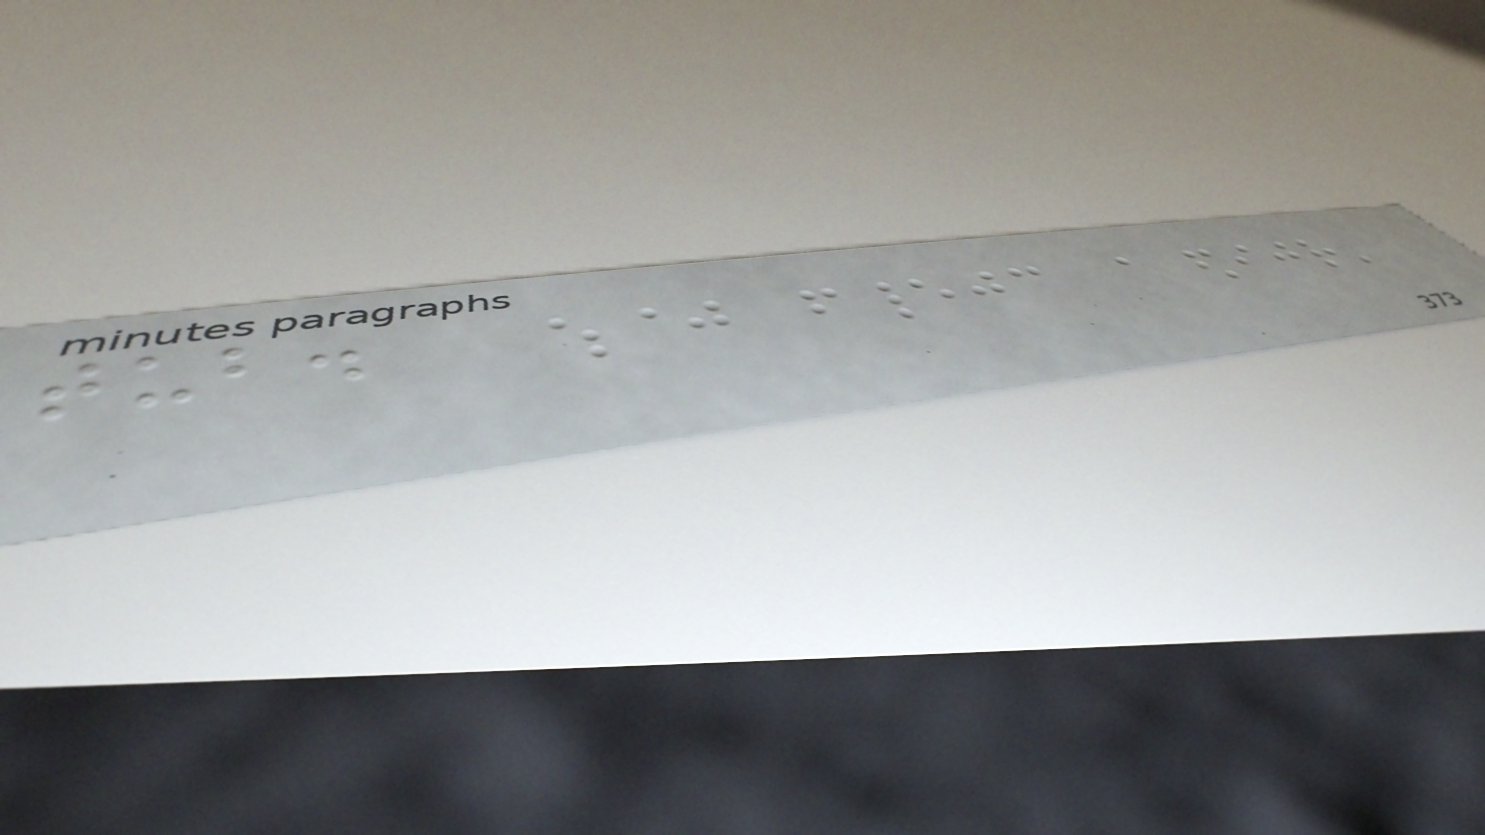tub.
